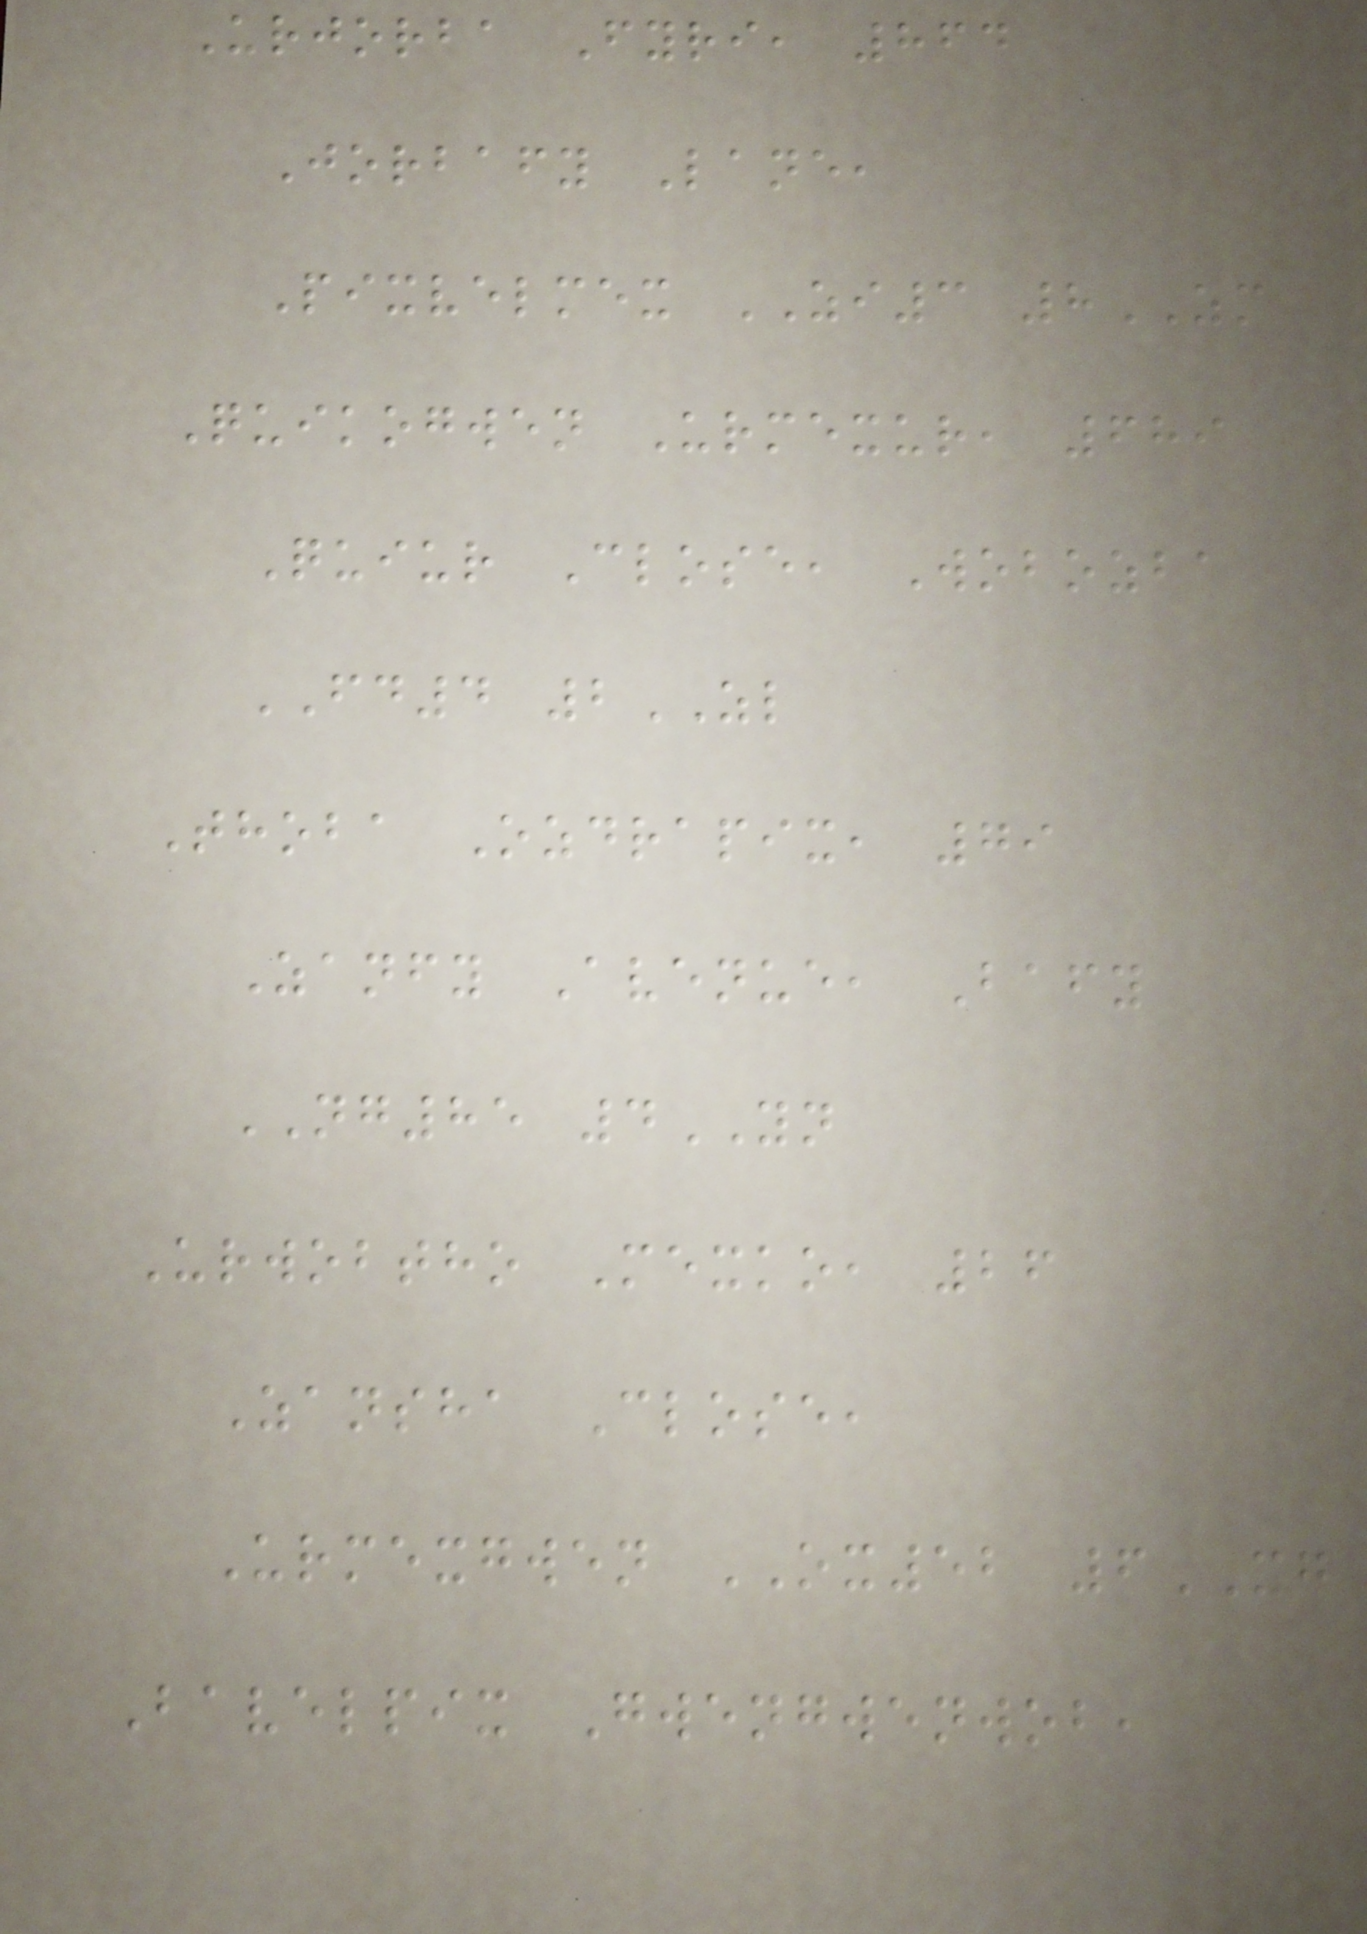Urjorba Fyri, 864
Jorbafy Lane,
Pixvelmex ZI3 8ZM
Quikogwen Urmexur, 689
Quiur Close, Wobozba
FD4 2ZL
Thoba Ozdrapix, 79
Zanfy Avenue, Bafy
NG85 4YN
Urwobtho Mexko, 26
Zansha Close,
Urmexgwen OX52 6XG
Bavelpix Gwengwenwob,
